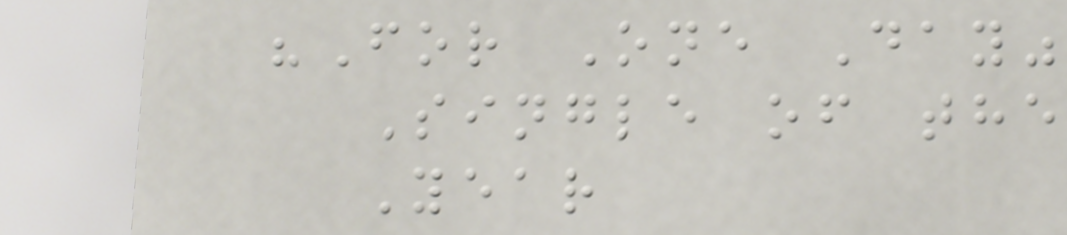"For One Day"
Single of the
Year
